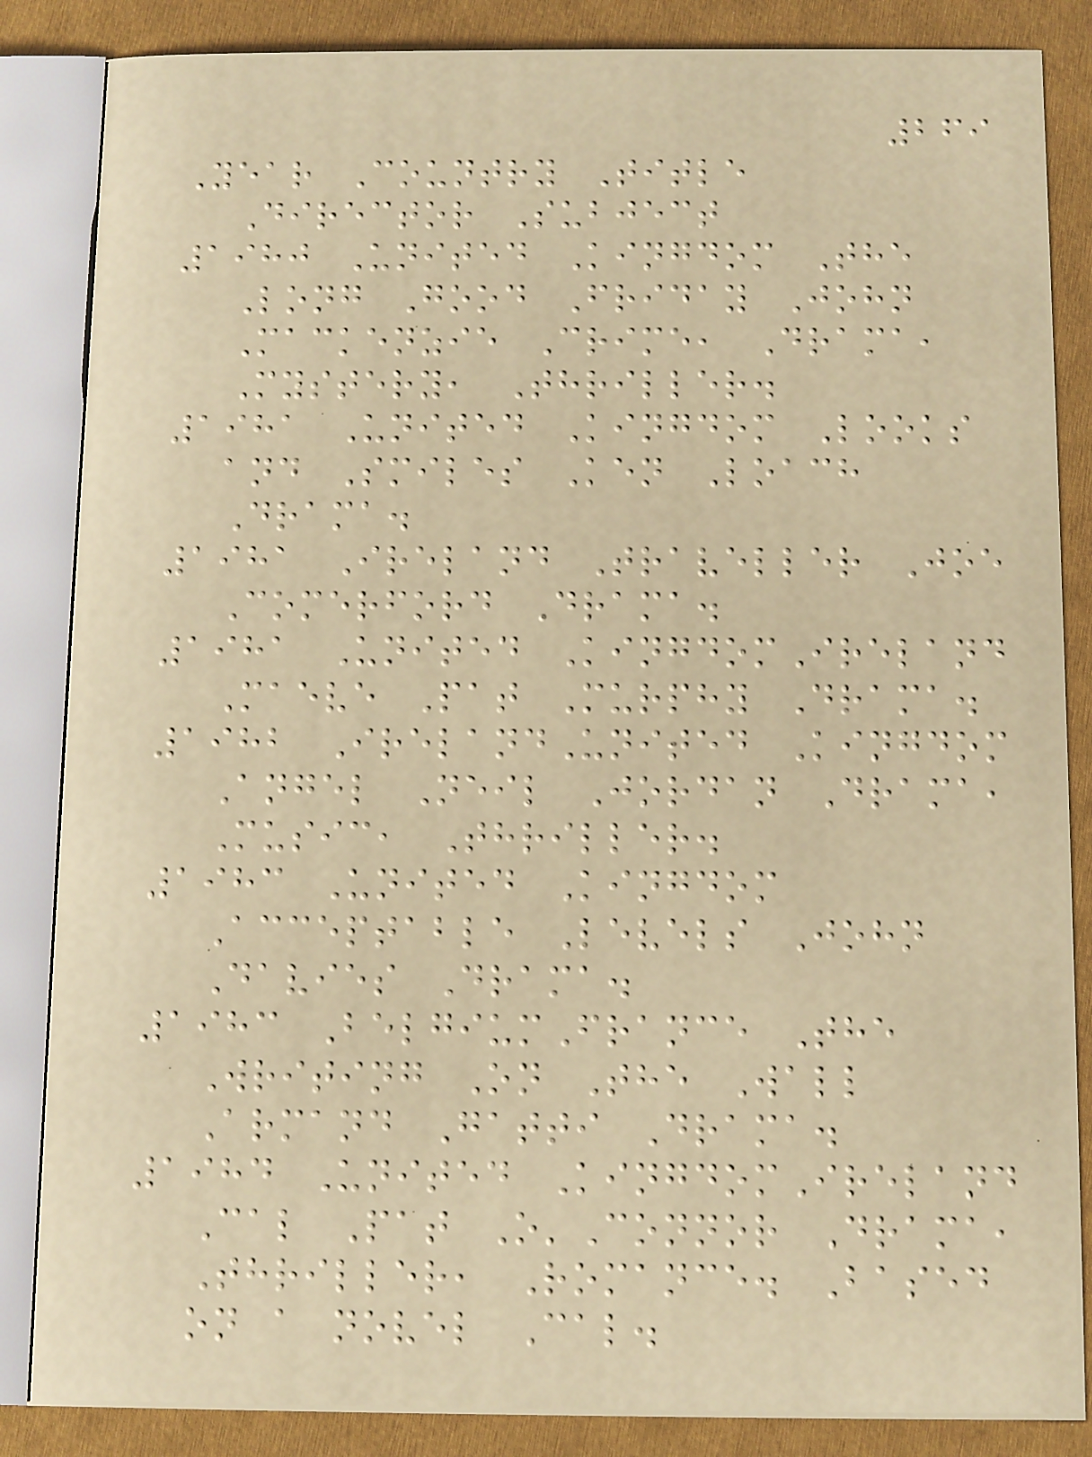269
Year Country Title
Director Subject
1980 United Kingdom The
Long Good Friday John
Mackenzie Crime, Drama,
Mystery, Thriller.
1981 United Kingdom Looks
and Smiles Ken Loach
Drama.
1981 Ireland Traveller Joe
Comerford Drama.
1981 United KingdomIreland
Maeve Pat Murphy Drama.
1982 IrelandUnited Kingdom
Angel Neil Jordan Drama,
Music, Thriller.
1983 United Kingdom
Acceptable Levels John
Davies Drama.
1983 BelgiumFrance The
Writing On The Wall
Armand Gatti Drama.
1984 United KingdomIreland
Cal Pat O'Connor Drama,
Thriller, Romance. Based
on a novel Cal.
